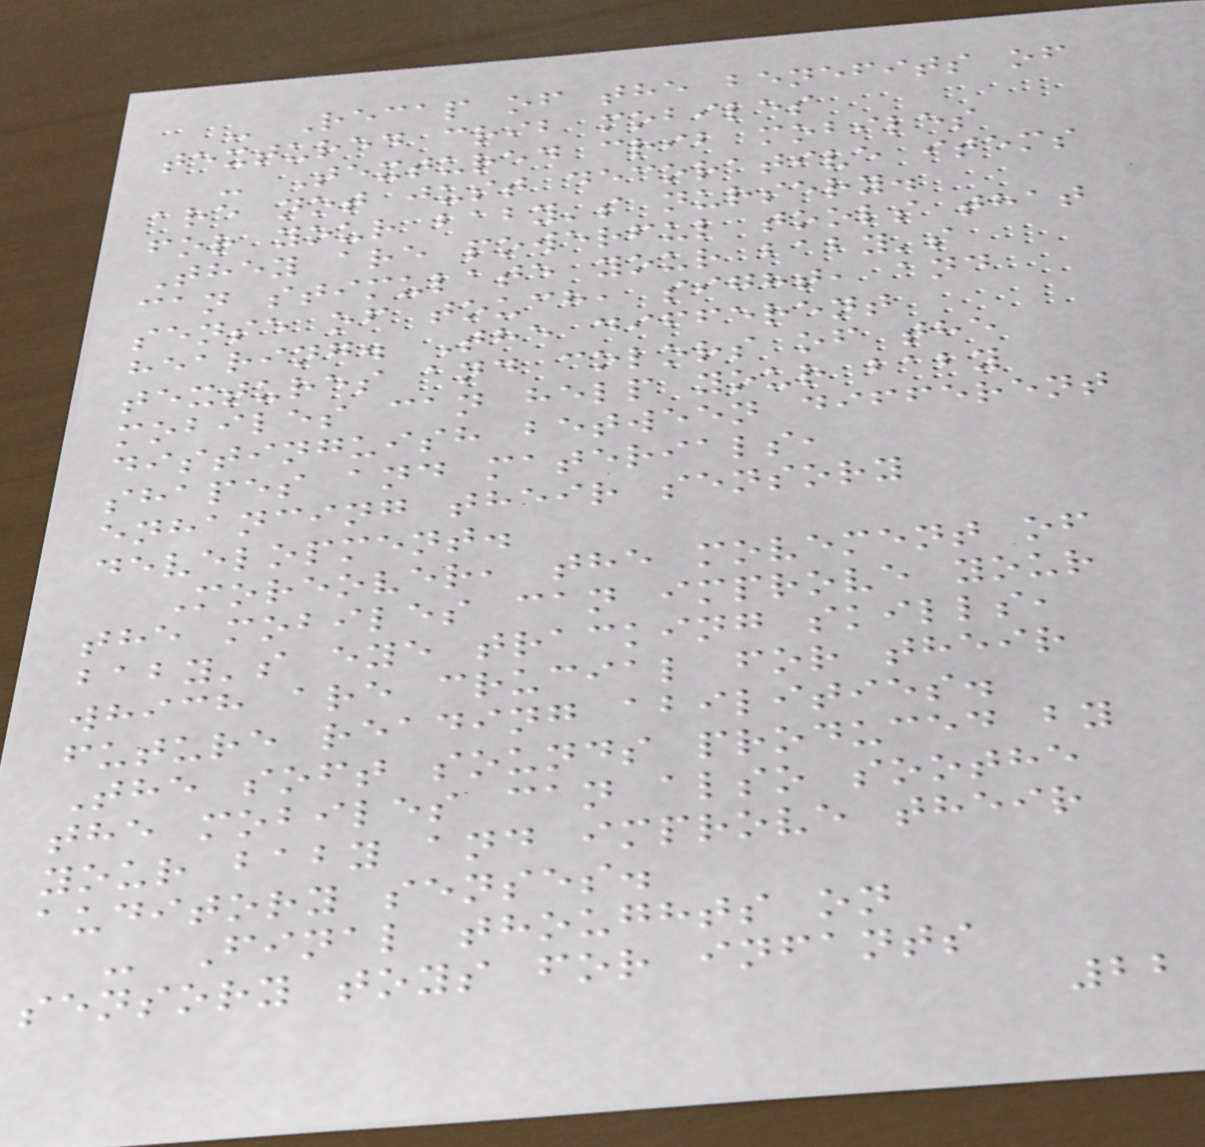- Recap of the benefits of
textured crib mobiles
- Textured crib mobiles
are not just decorative items
for your baby's nursery.
They are powerful tools that
can stimulate your baby's
sense of touch, sight, and
hearing. The different
textures and colors of the
mobiles can help your baby
distinguish between different
shapes and materials,
enhancing their sensory
development.
Moreover, the movement of
the mobiles can improve your
baby's eye tracking skills,
which are crucial for their
future reading abilities.
The soft sounds produced by
the mobiles can also soothe
your baby and improve their
auditory senses.
- Final thoughts on
sensory toys for infants
22
